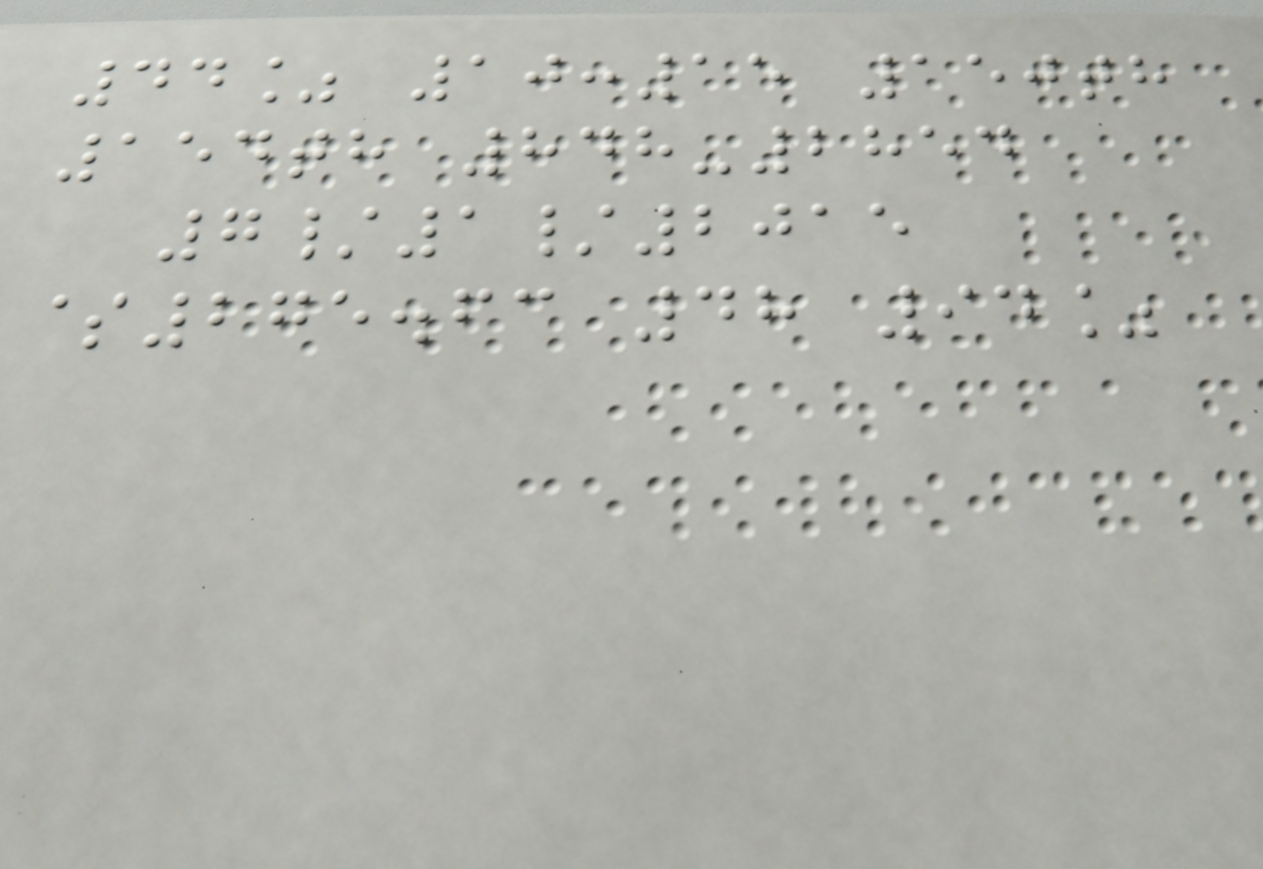44% 10:15 150th
154th 848-2854
7/1/2015
$275.63 48 94%
